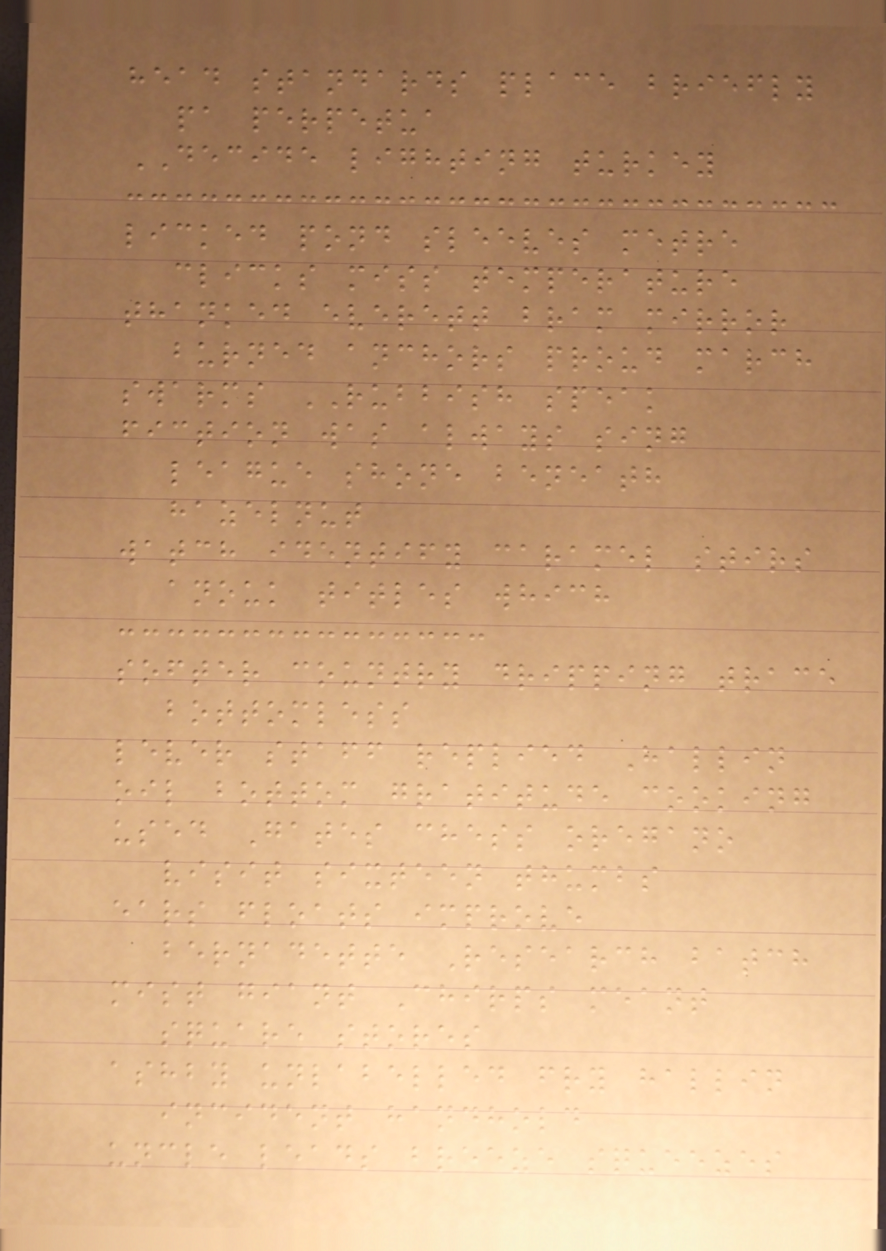head standards place briefly
pa perpetua
DECIDE lighting turkey
licked pond sleeves metre
clicks miss temperature
thanked everett bram mirror
burned anchors proud march
swarms RUBBISH speak
fiction was always sing
league shone beneath
hazelnut
watch identify caramel stirs
anouk titles which
softer country dripping trace
bottomless
lever staff replied Hallin
oil bottom gratitude cooking
used Gates chess oregano
visit sixteen thumbs
ears floats improve
bernadette Research batch
mist giant Chirps meant
square stores
ashby unlabelled fry hallin
incident handhold
uncle leads breeze squeezes
